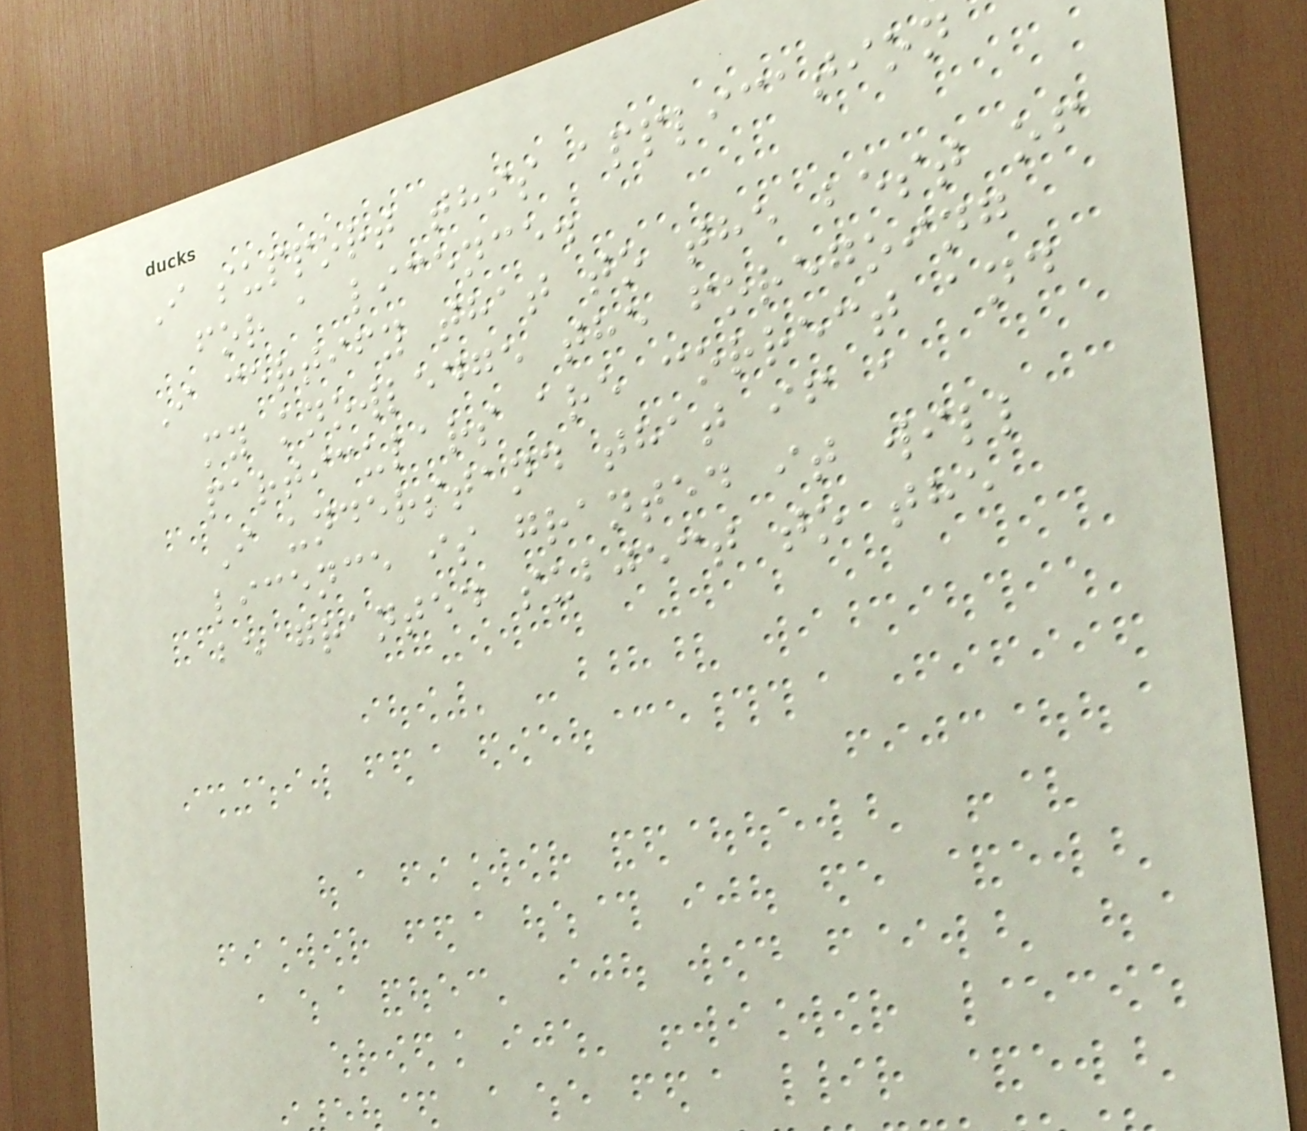I support this application
for a licence.
I certify that to the best of
my knowledge the foregoing
particulars are correct and
I understand that if a
licence is granted it will
be granted subject to the
